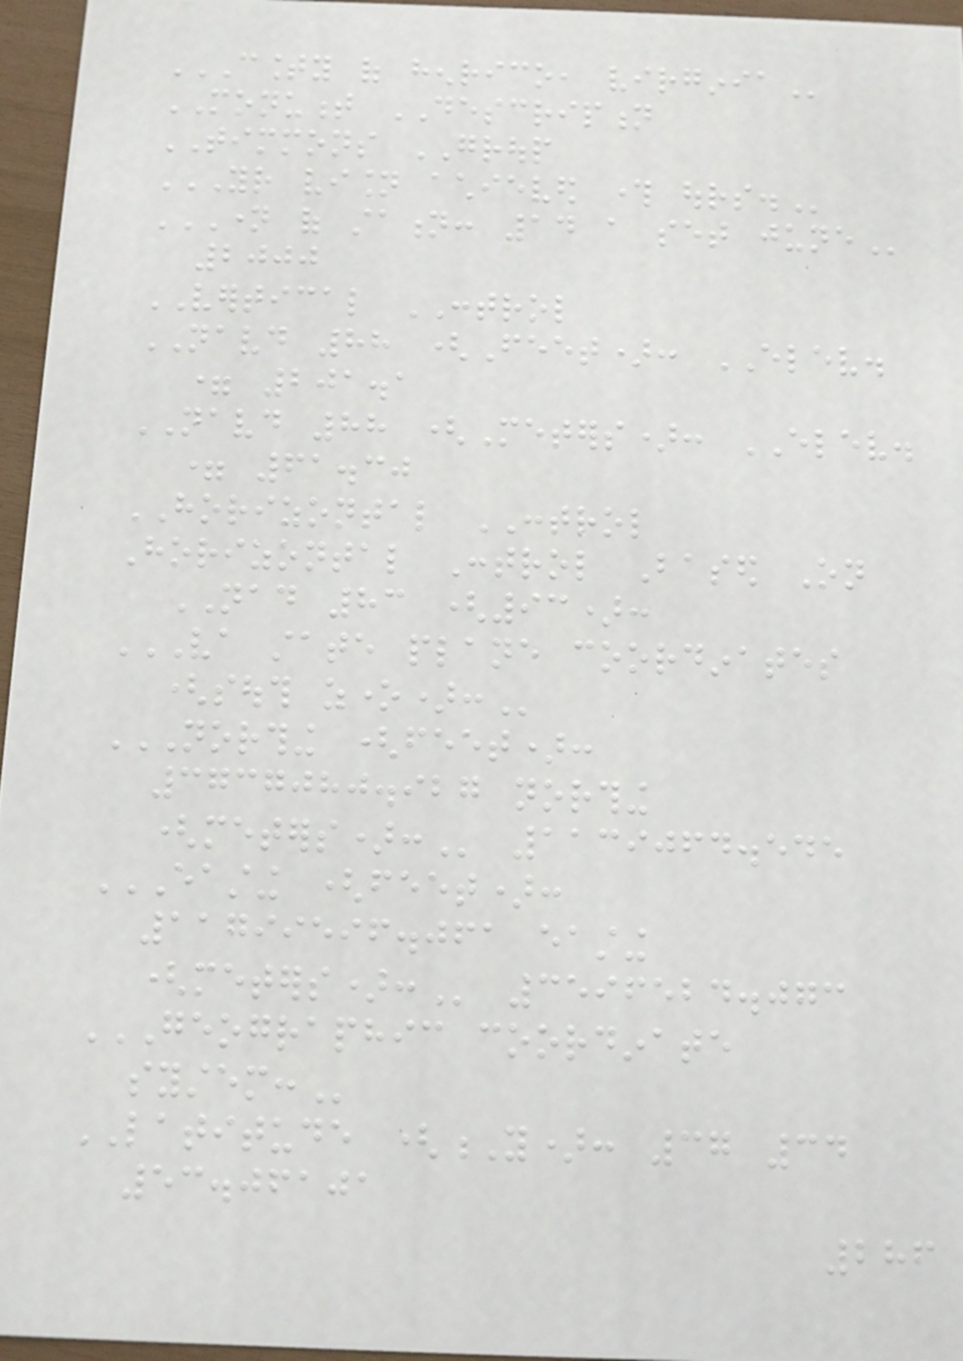COUNTY OF HENRICO, VIRGINIA
MONUMENT DESCRIPTION
TIMMONS GROUP
YOUR VISION ACHIEVED THROUGH OURS.
NAME OF STATION: 14 A SET JUNE
2000
VERTICAL CONTROL
NAVD 88 (Feet): ELEV.
= 201.1
NAVD 88 (Meters): ELEV.
= 61.30
HORIZONTAL CONTROL
Horizontal Control Based On
NAD 83 (93):
VA STATE PLANE COORDINATES
(SOUTH ZONE):
NORTHING (FEET):
3737080.927 NORTHING
(METERS): 1139064.545
EASTING (FEET):
11799596.061 EASTING
(METERS): 3596524.073
GEOGRAPHIC COORDINATE
SYSTEM:
LATITUDE (Y): 37 34
53.06101
286
